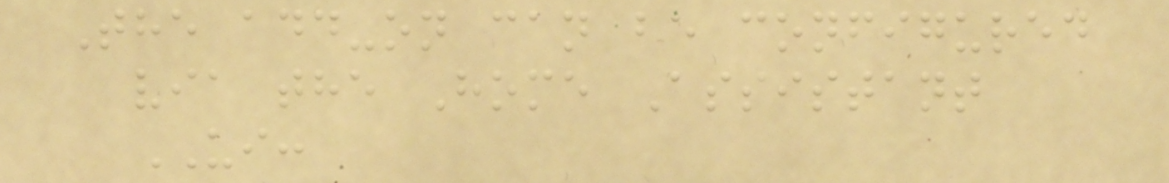The add-on can be configured
via the Home Assistant
UI:
